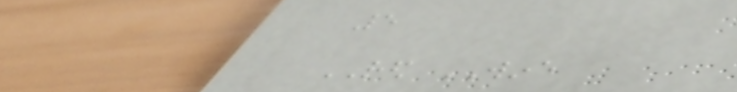5
RED WINE
